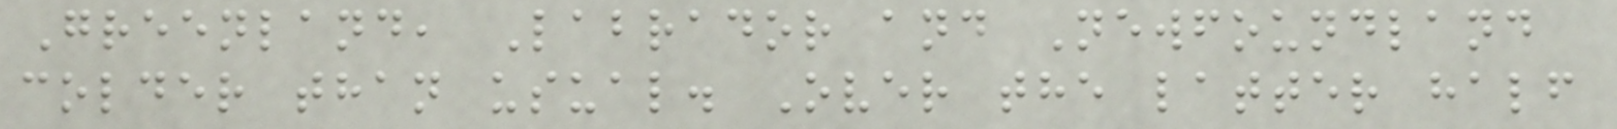Greenland, Labrador and Newfoundland
colder than usual. Over the latter half
